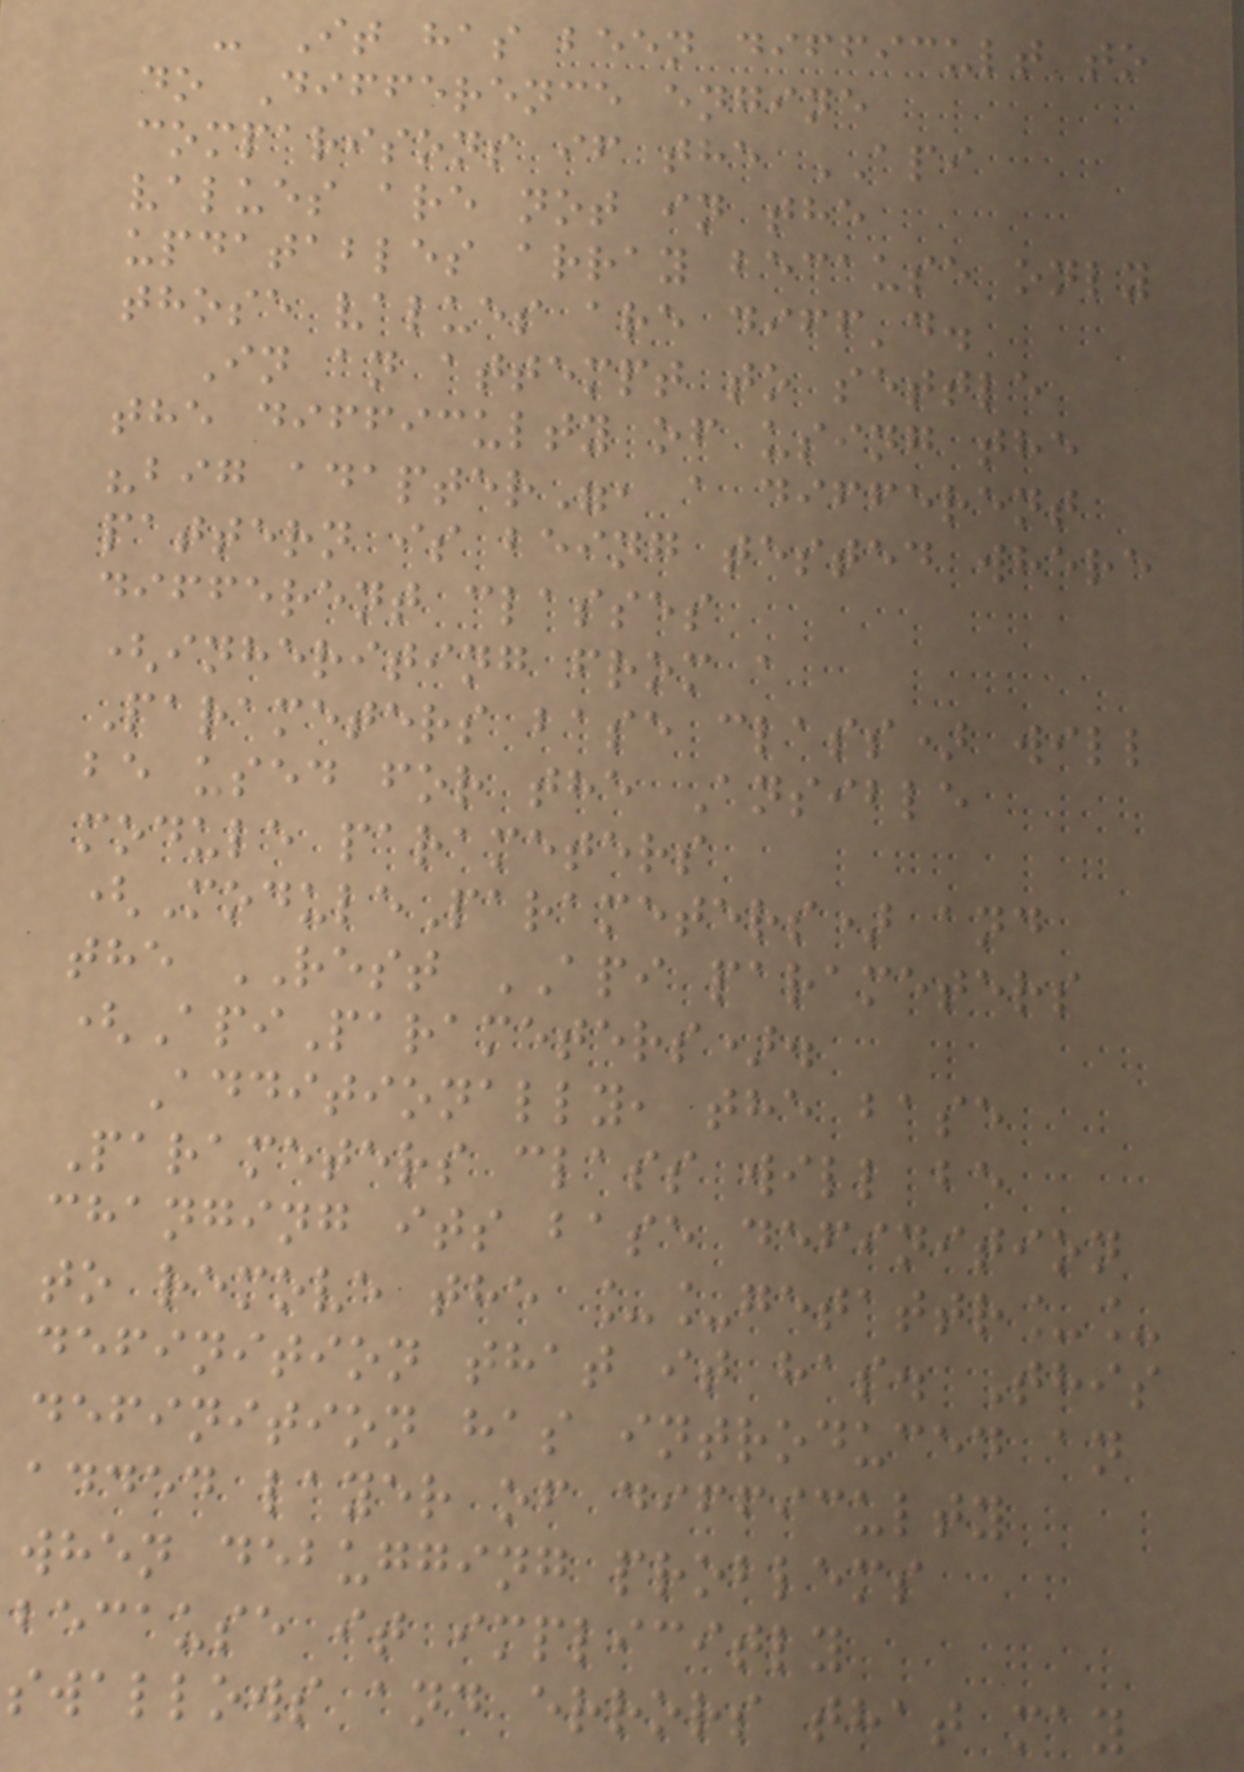- It has been difficult to
do Difference engine
comparisons if the API
values are not in the
updatables array because only
those values are diff'd.
In an attempt to settle
the difficulty of using the
"big adapter", a different
pattern is being tested where
different classes
(inheriting from a
Parameters base class) will
be used for the Ansible
module parameters
(ModuleParameters) and
the REST API parameters
(ApiParameters).
Additionally, the base
Parameters class will be
changing its base definition
to remove the __getattr__
definition that it has. This
definition has introduced an
added layer of difficulty
when debugging problems
because it implicitly
swallows and errors that may
